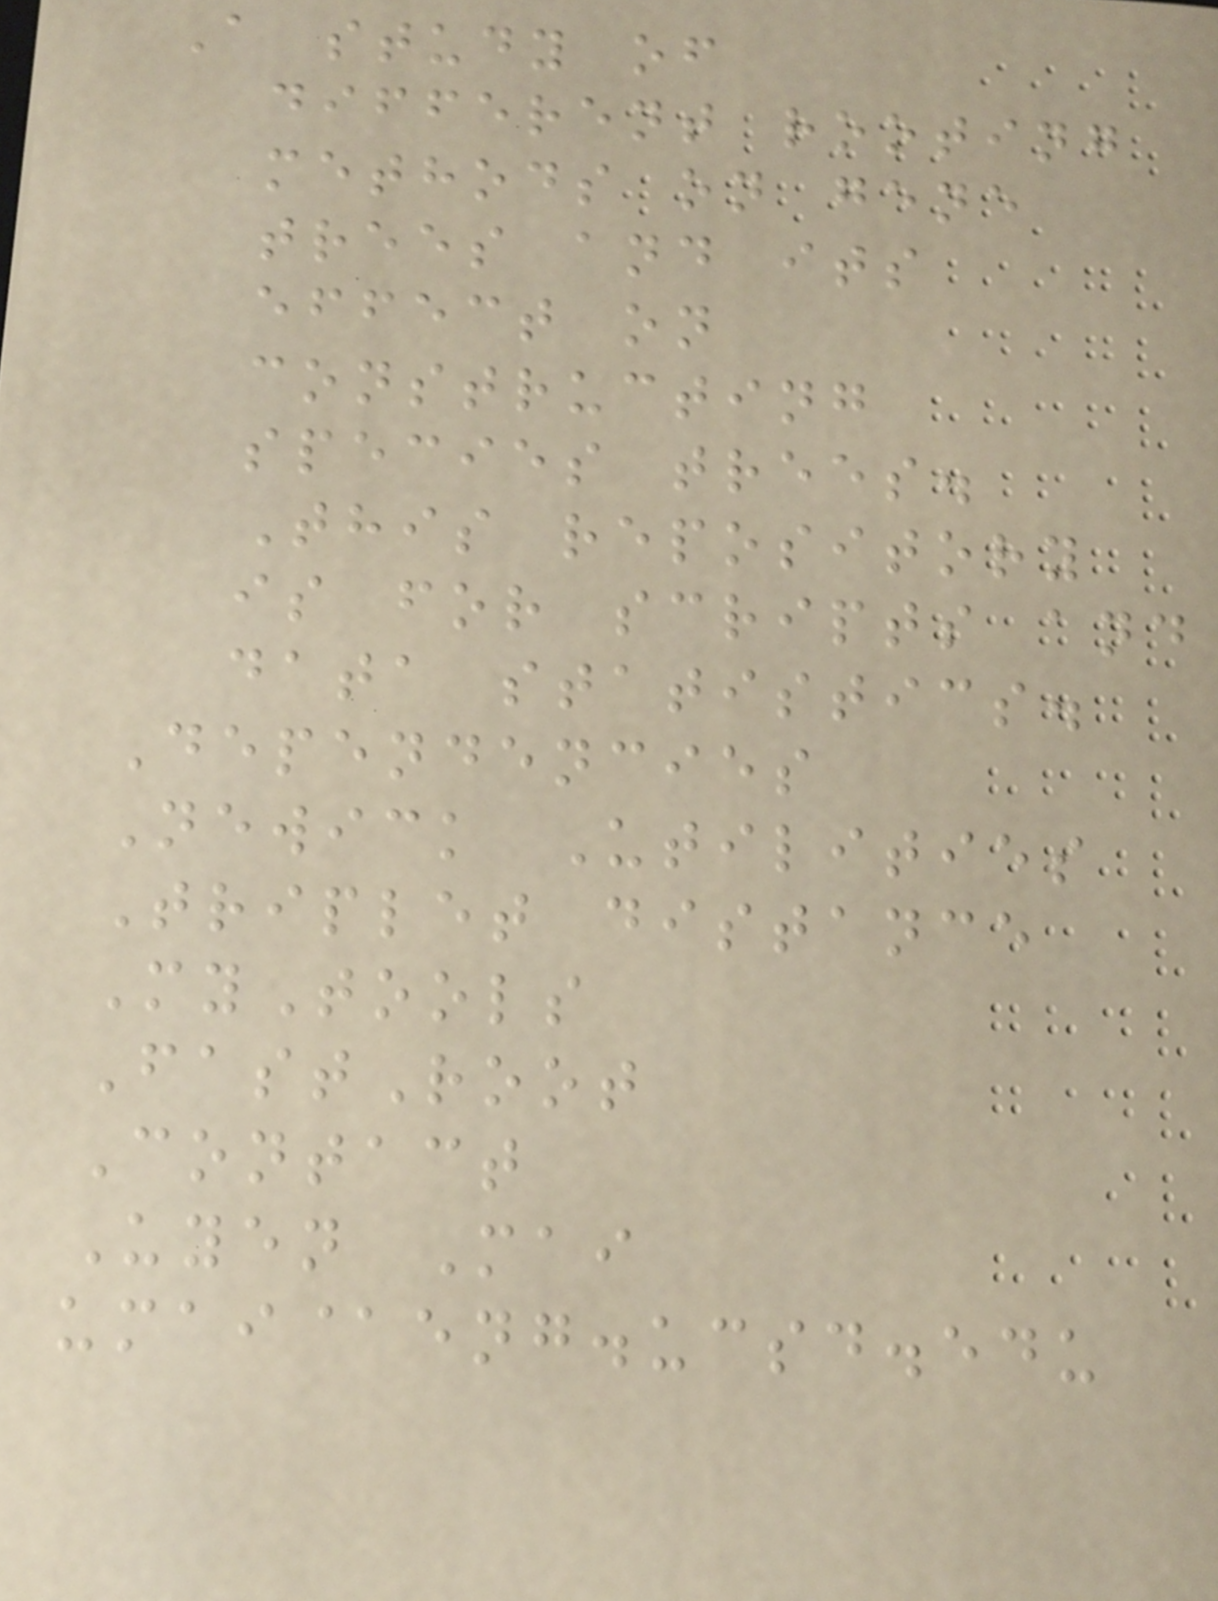A study of
different rooting
methods on gene
trees and its
effect on
constructing
species trees.
This repository
is for scripts and
data statistics.
Dependencies
Newick Utilities
Triplet distance
MyTools
FastRoot
Contact
Uyen Mai
umai@eng.ucsd.edu
